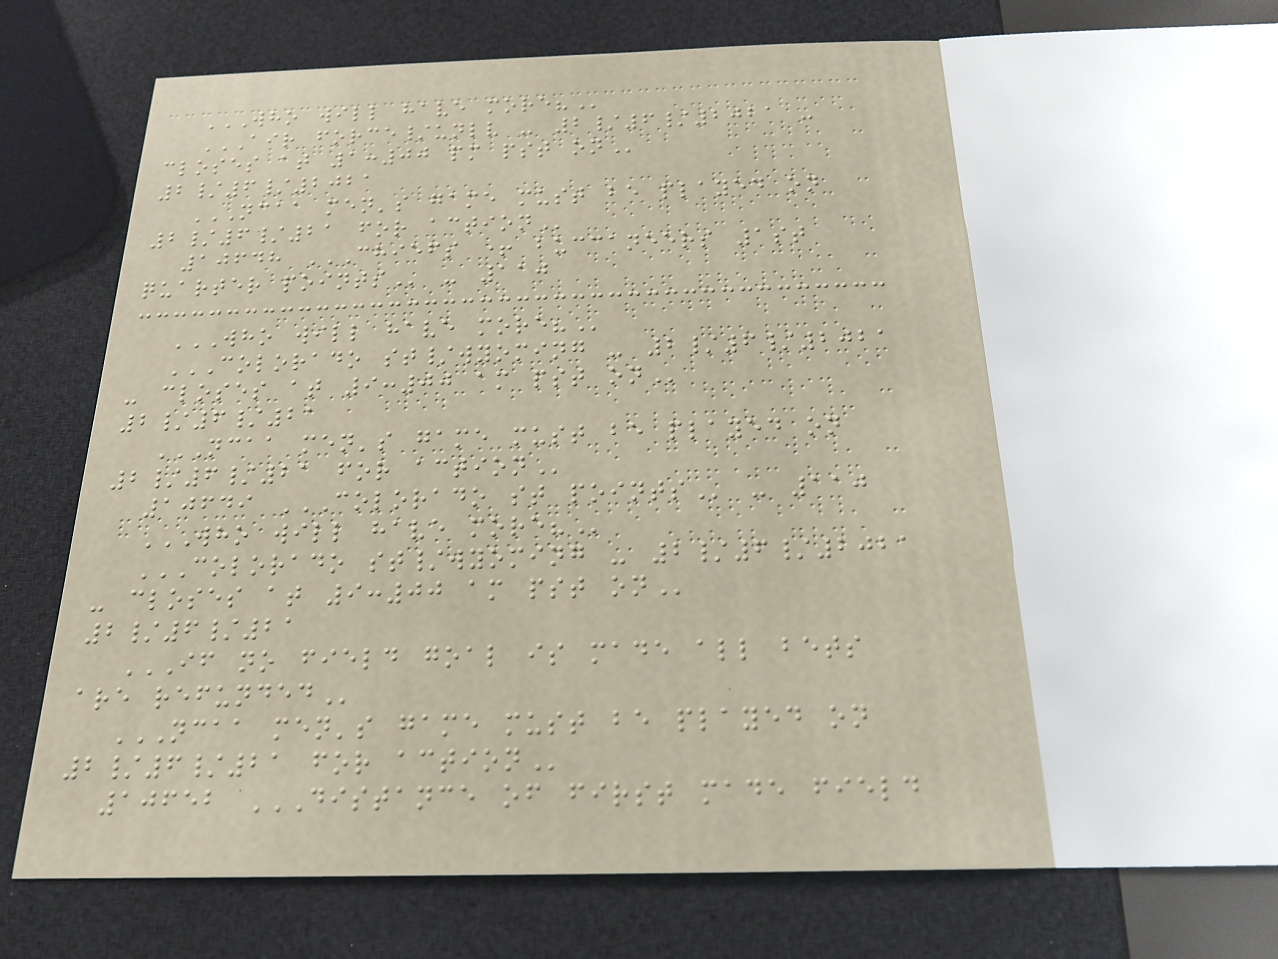WHO WILL HAVE MORE?
AIR FORCE/UNLV - 2/6/2021 -
CLOSES AT 1:00 PM PST ON
2/6/2021
NCAA MEN'S GAME MUST BE PLAYED ON
2/6/21 FOR ACTION
10648 CHIEFS + BUCCANEERS 1ST
QUARTER POINTS - 110
WHO WILL HAVE MORE?
COLORADO ST/WYOMING - 2/6/2021
- CLOSES AT 9:00 AM PST ON
2/6/21
NCAA MEN'S GAME MUST BE PLAYED ON
2/6/21 FOR ACTION
10649 COLORADO ST POINTS - 110
WHO WILL HAVE MORE?
COLORADO ST/WYOMING - 2/6/2021
- CLOSES AT 9:00 AM PST ON
2/6/21
IF NO FIELD GOAL IS MADE ALL BETS
ARE REFUNDED
NCAA MEN'S GAME MUST BE PLAYED ON
2/6/21 FOR ACTION
10652 DISTANCE OF FIRST MADE FIELD
